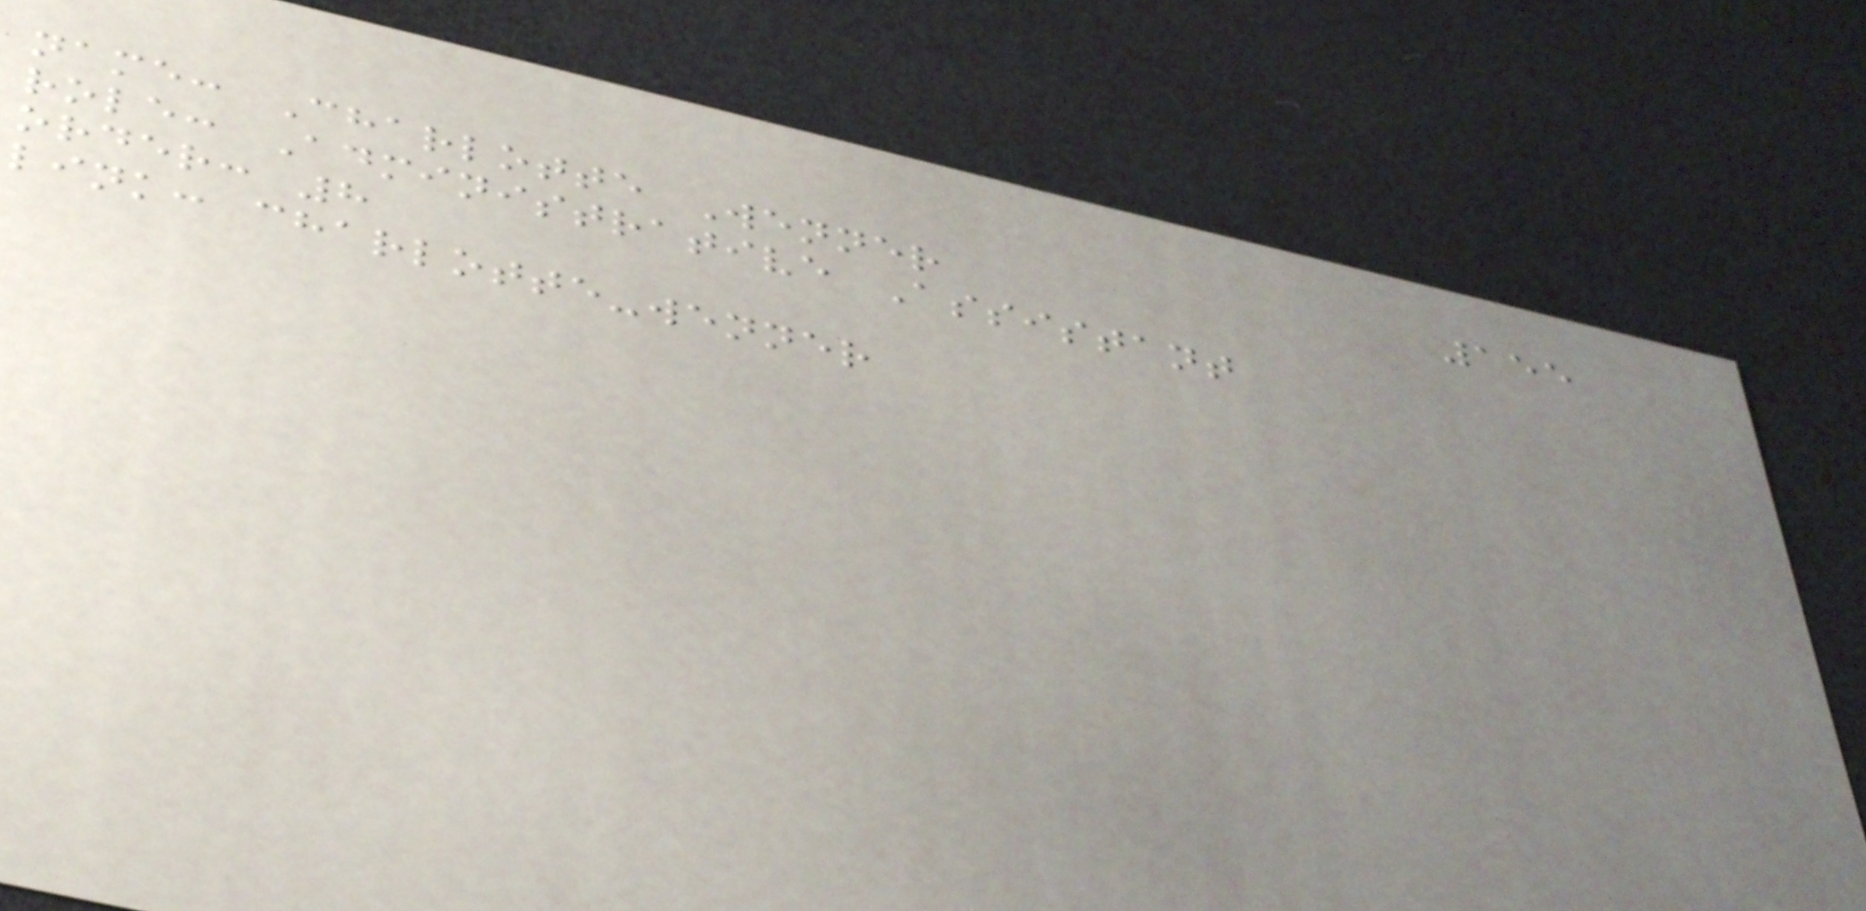155
name: Charlotte Wenner
role: Administrative Assistant
order: 8
link: charlotte-wenner
